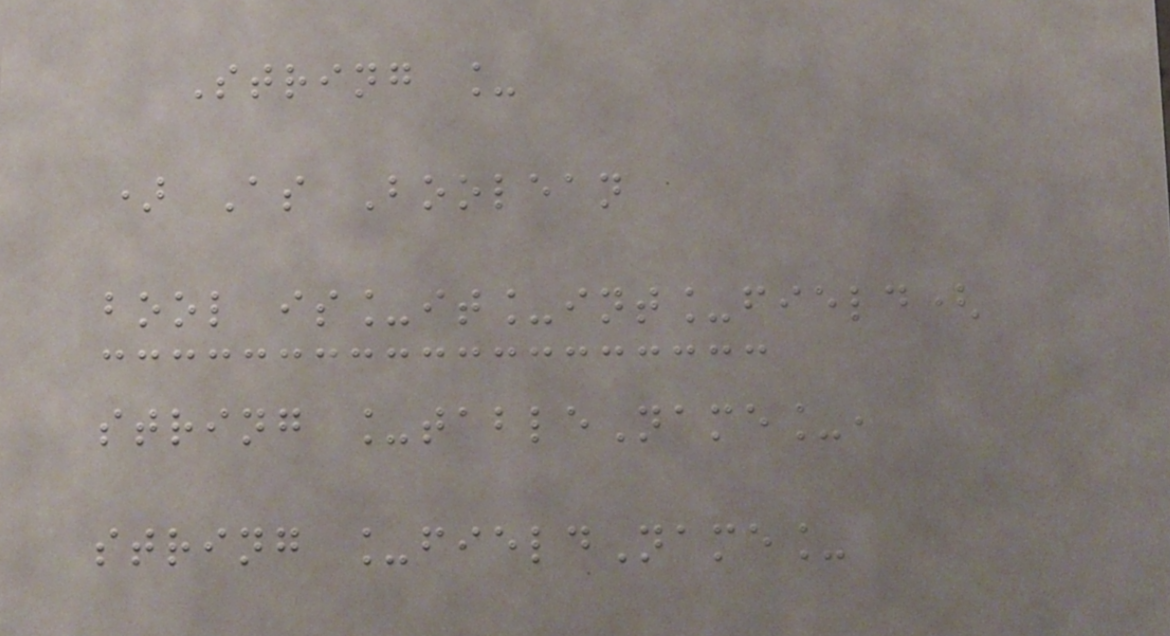String _
) As Boolean
bool is_it_int_field(
string _tableName_,
string _fieldName_
